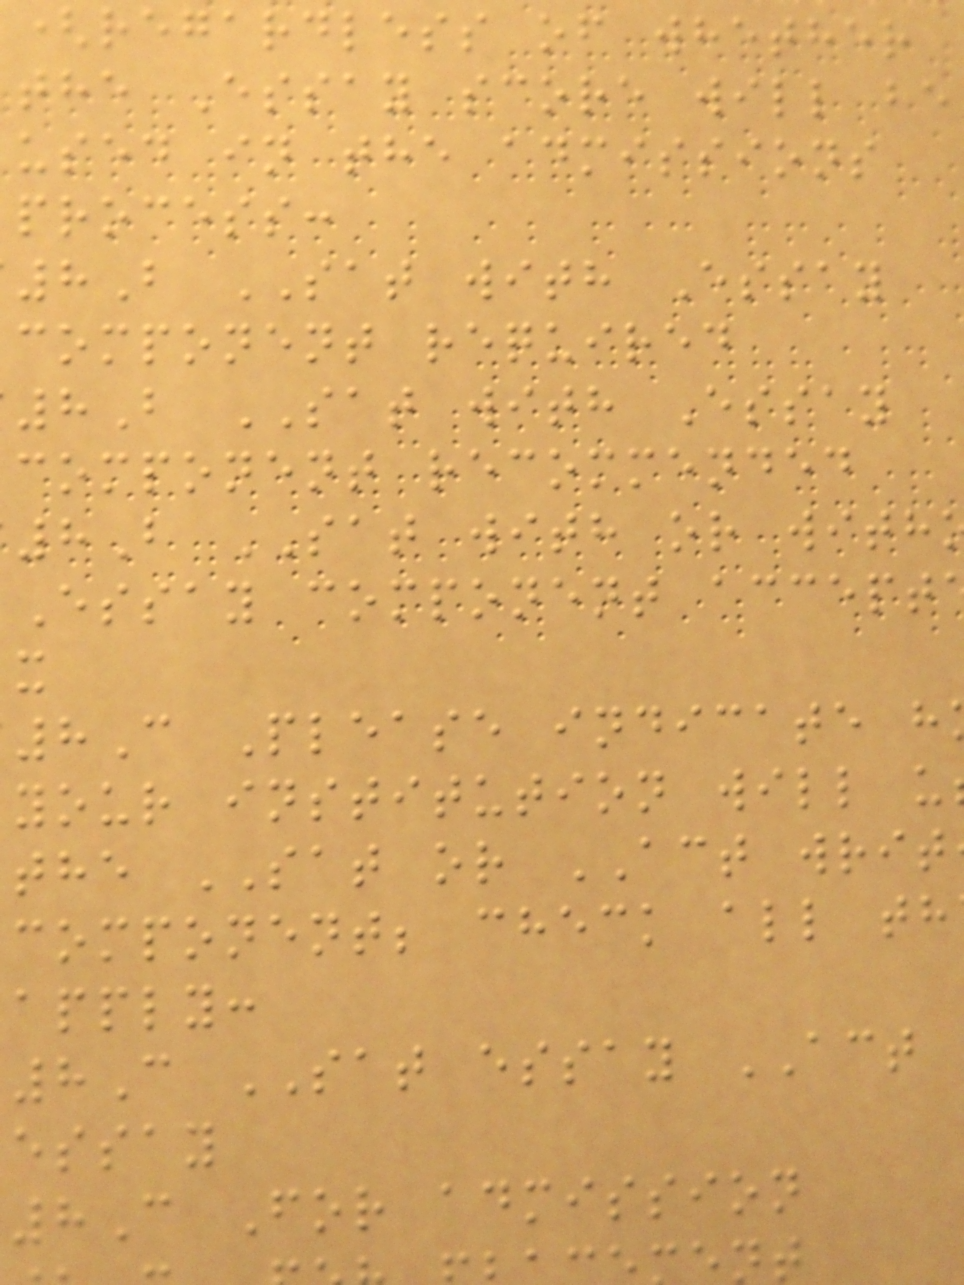(regardless of whether
the Essay score will be
used in the admissions
process:
8B SAT with Essay
component required
8B SAT with Essay
component recommended
8B SAT with or with
Essay component accept
x
8C Please indicate h
your institution will u
the SAT or ACT writ
component; check all th
apply:
8C SAT essay ACT
essay
8C For admission
